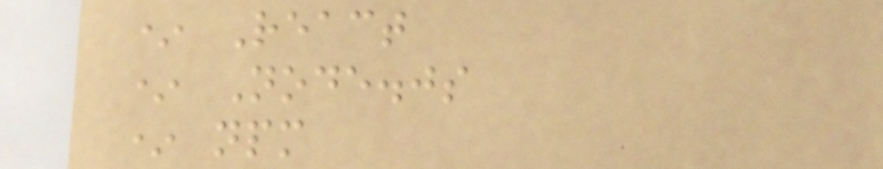* React
* Node.js
* npm
